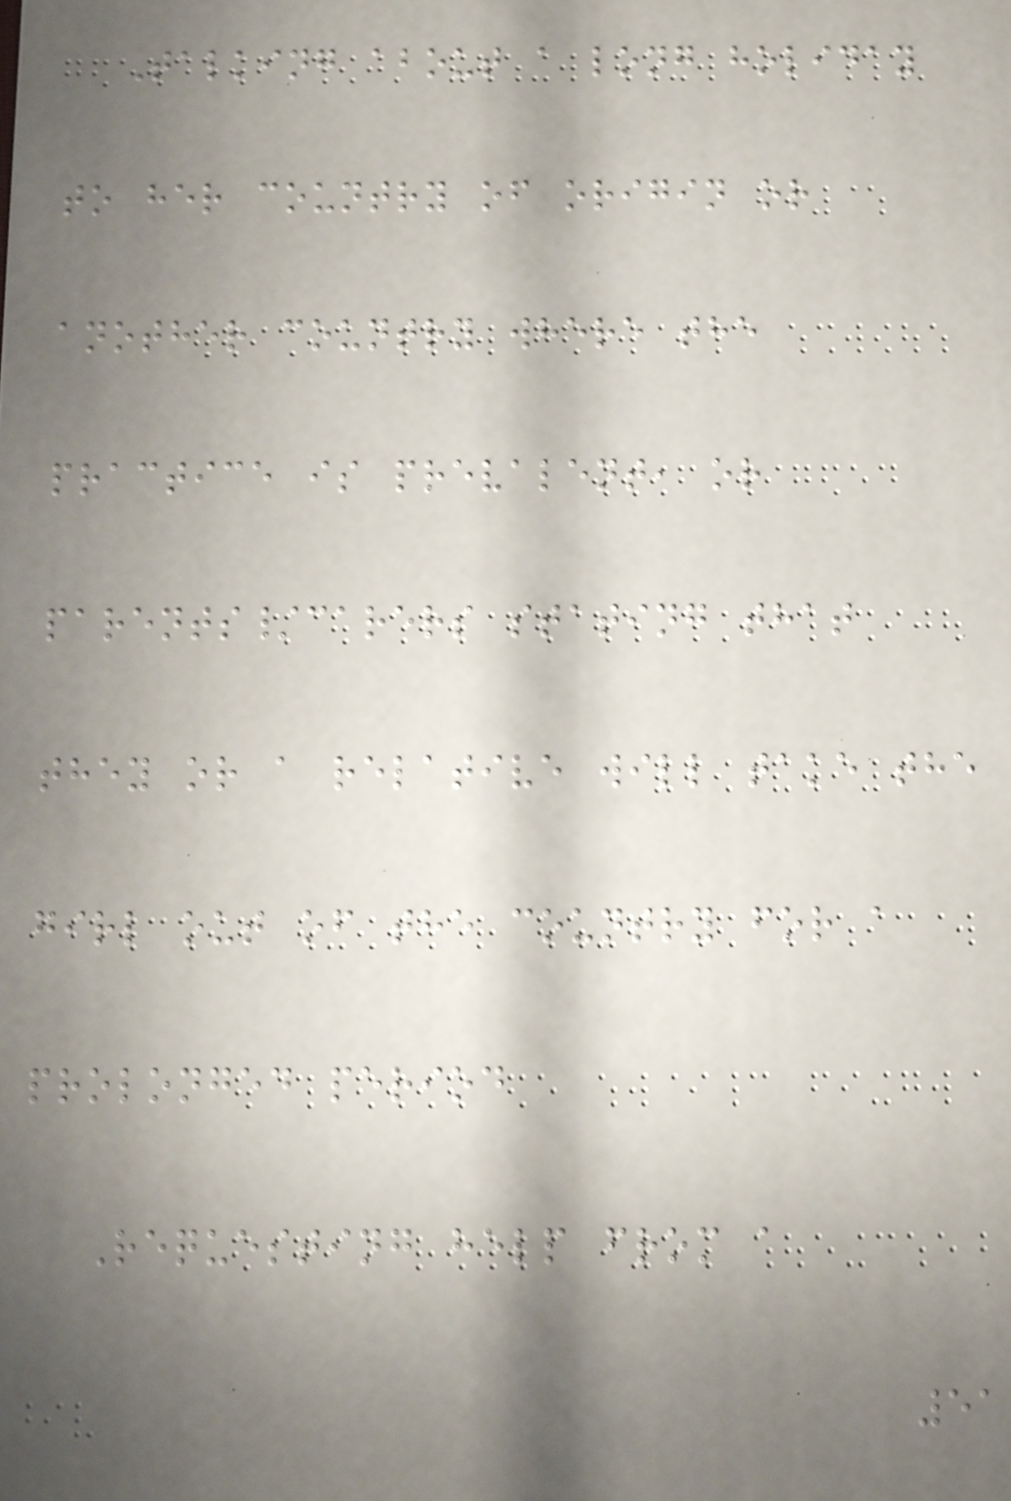Talking about a long holiday
to her country of origin or
another country where the
practice is prevalent, or
parents/carers stating that
they or a relative will take the
girl out of the country for a
prolonged period
Requesting help from a
51
